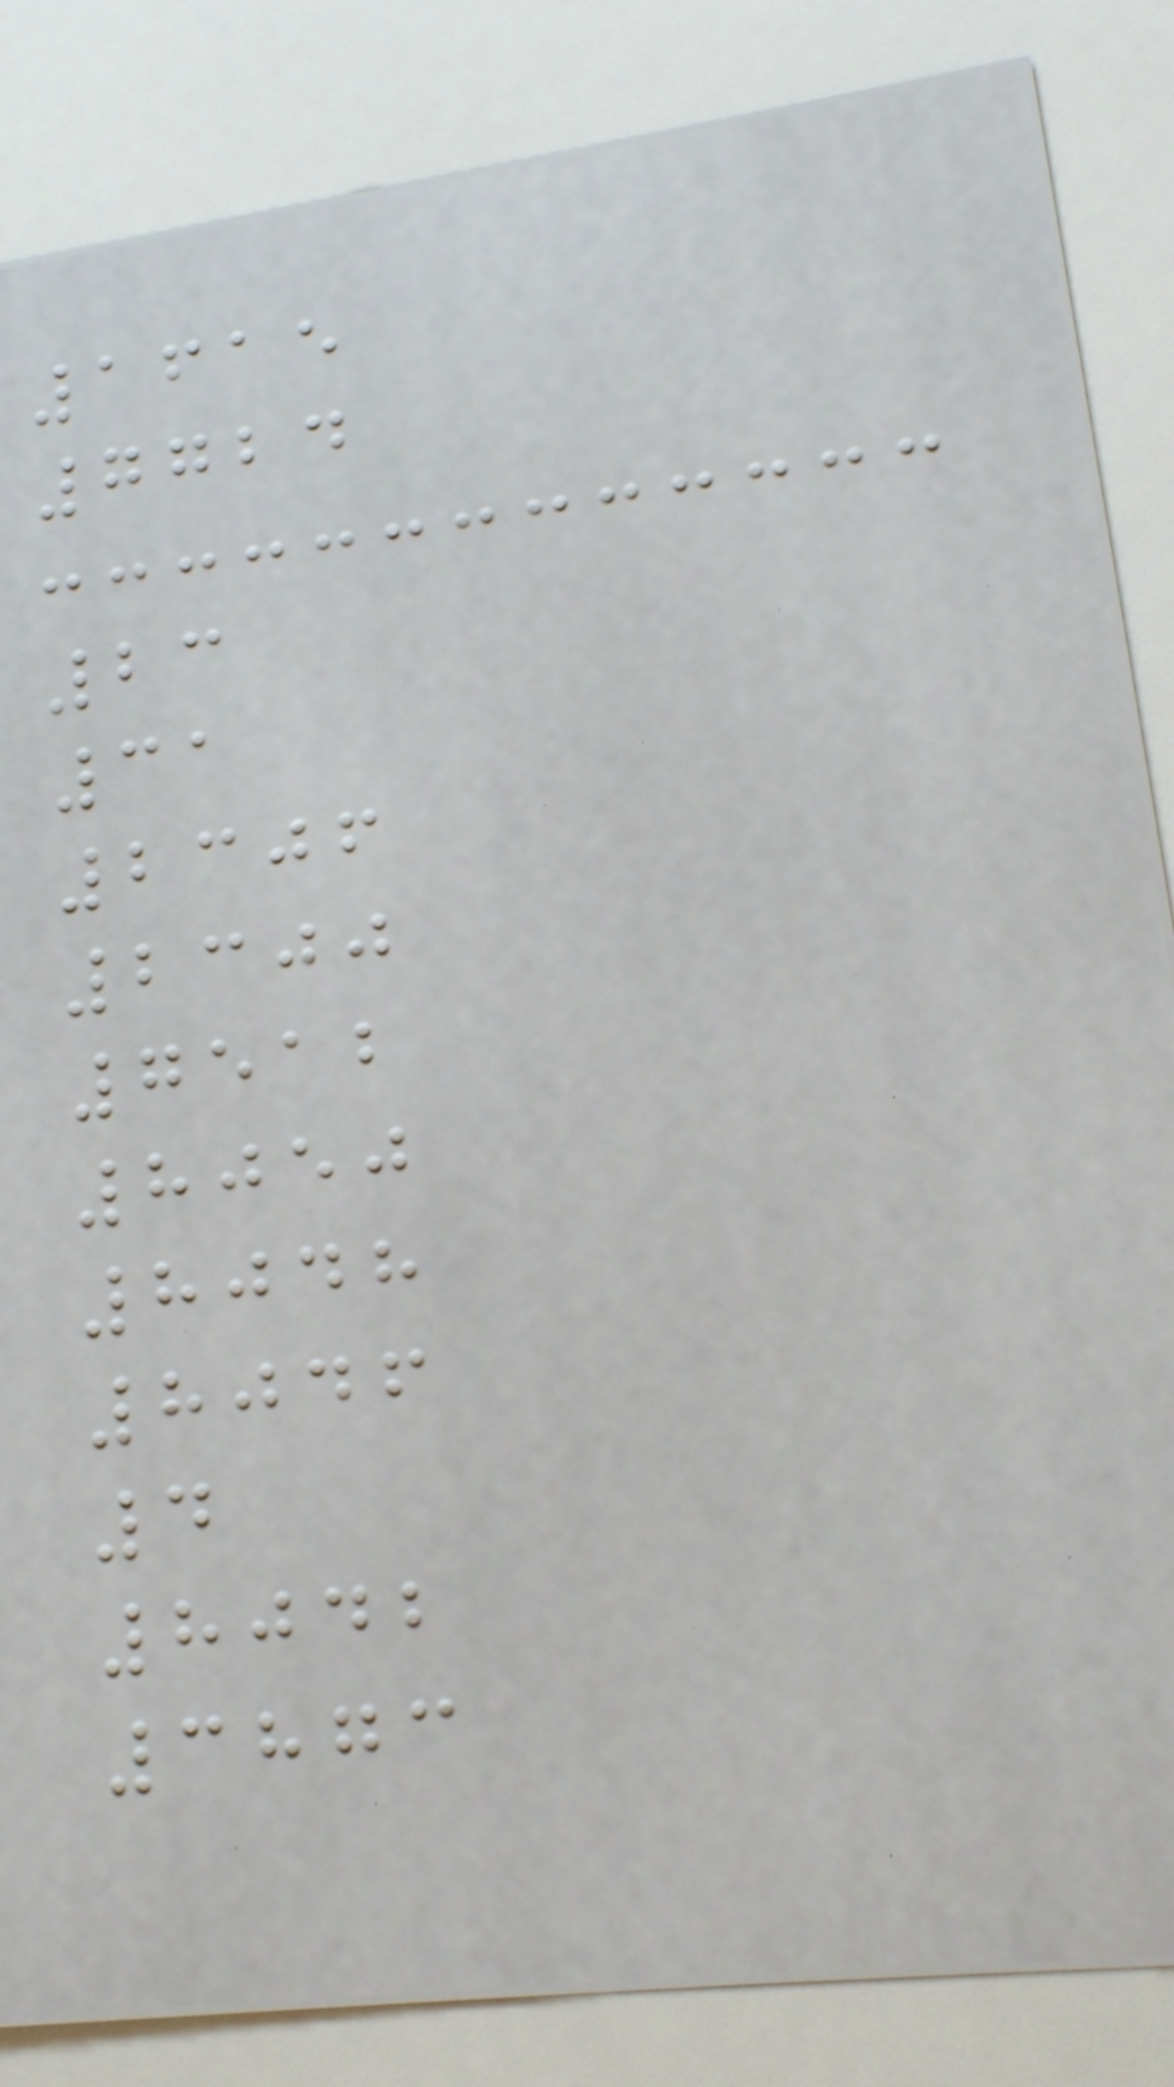1615
7724
23
31
2306
2300
7512
8050
8048
8046
4
8042
3873
